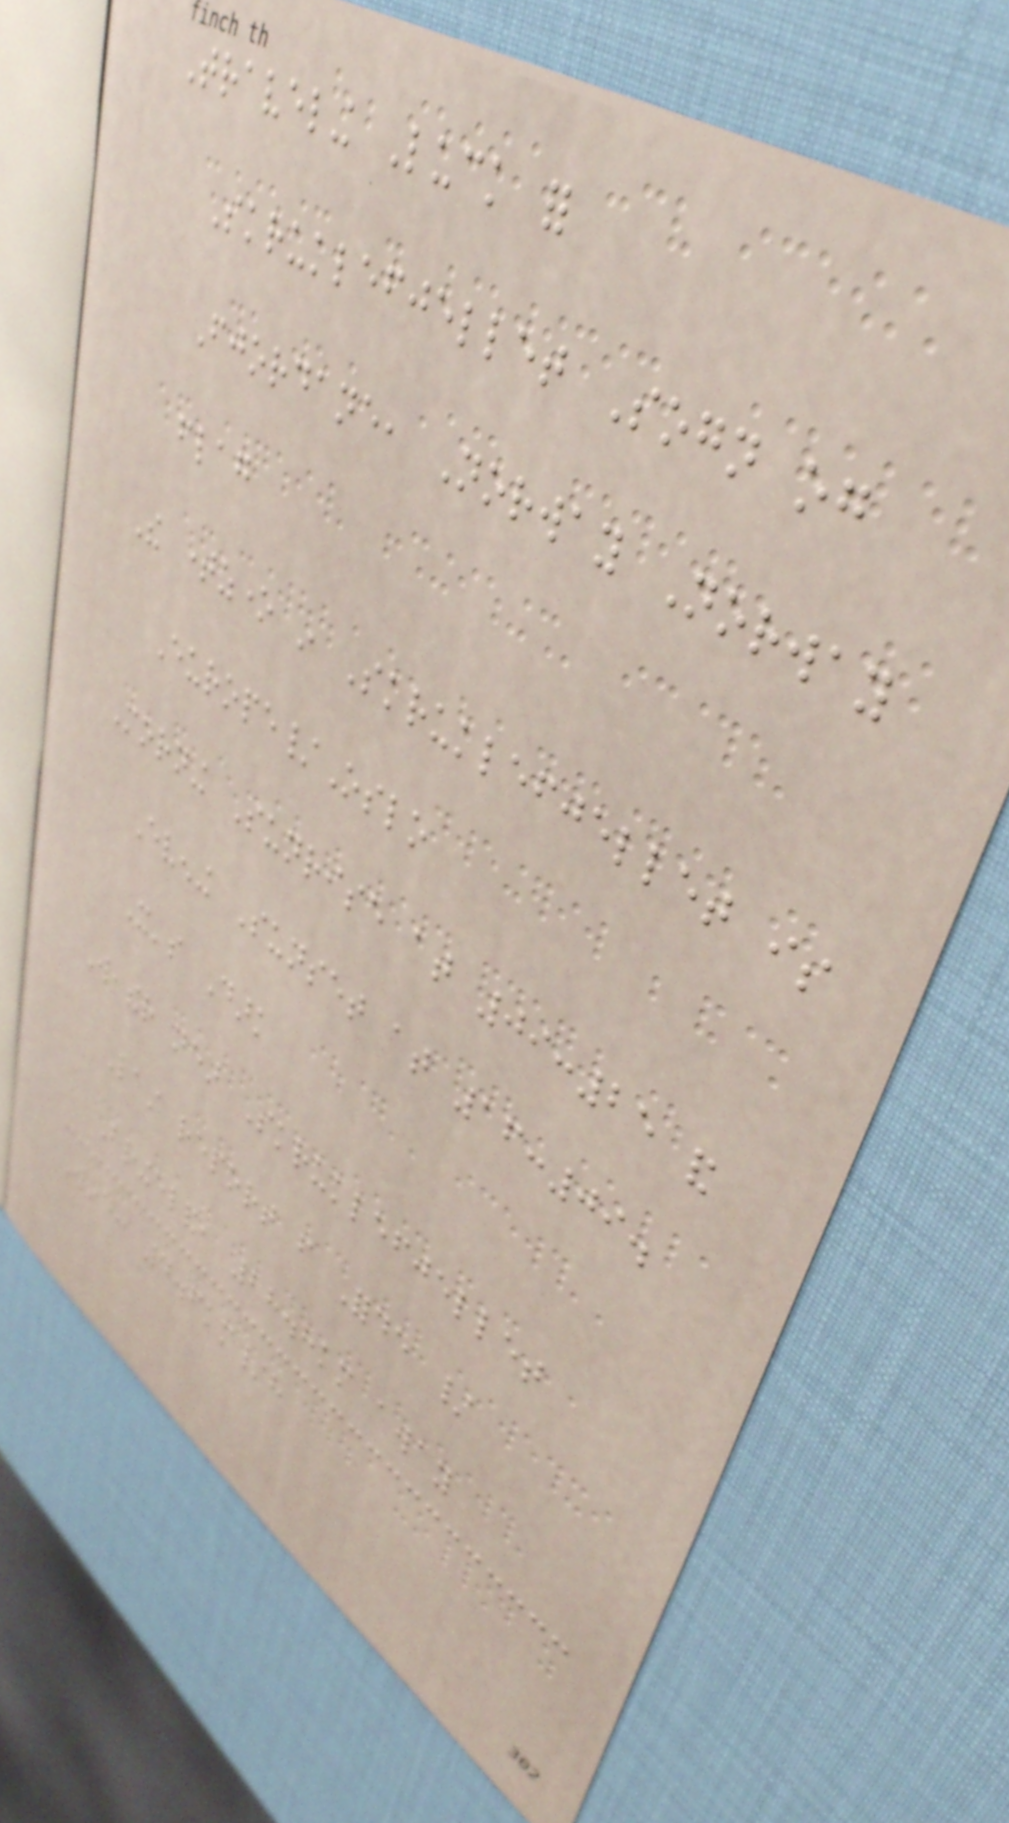Traveling Luck for
Skruklefjellet Sogn og
Fjordane, Norway Norway
flag
The timezone in Skruklefjellet is
Europe/Oslo
Morning Sunrise at 09:25 and
Evening Sunset at 16:09.
It's Dark
Weather near Skruklefjellet
Last report from Forde /
Bringeland, 28.8km away
Wind: 4.6km/h
